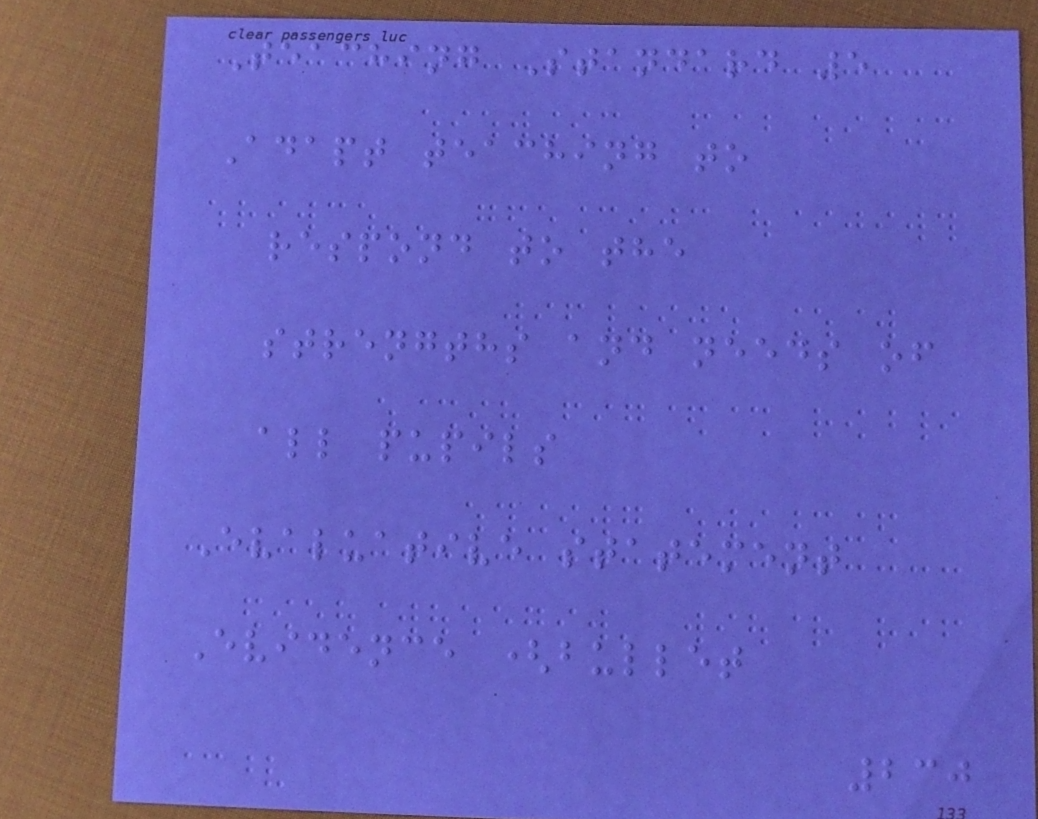Teaching Standard 5
Adapt teaching to
respond to the
strengths and needs of
all pupils
Evaluative statement
Evidence (bullet
230
